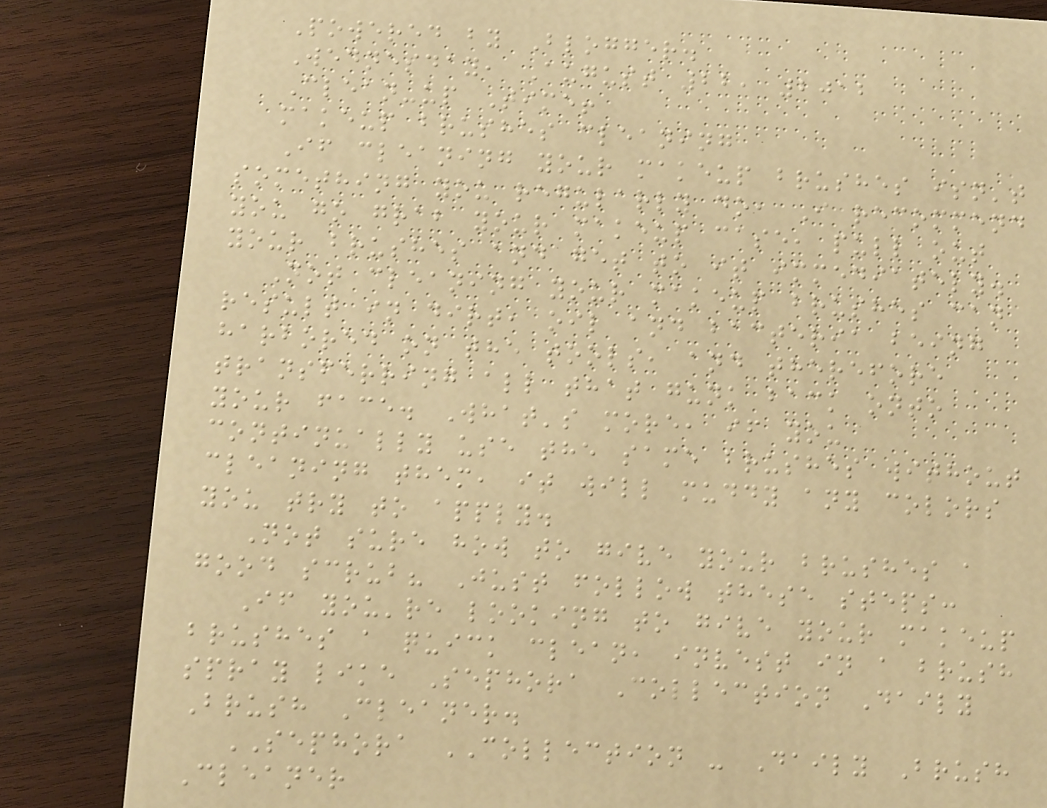Powered by Blogger.
Wednesday, August 22, 2012
Clean-up Time!
makeup brushes cleaning
If cleaning your makeup brushes isn't
something you regularly do, I recommend
you go grab your makeup case, pull out
your brushes and get to it immediately.
Not cleaning your makeup brushes can
result in dirt, oil and bacteria being
harbored on the tools, and therefore
transferring all that gunk back onto
your face. What's more, if you
continually use the same brushes without
cleaning them, it will muddy any colors
you try to apply.
Not sure how to give your brushes a
good scrub? Just follow these steps:
If you're looking to give your makeup
brushes a quick clean, invest in a brush
spray like Sephora Collection Daily
Brush Cleaner.
SEPHORA COLLECTION - Daily Brush
Cleaner
